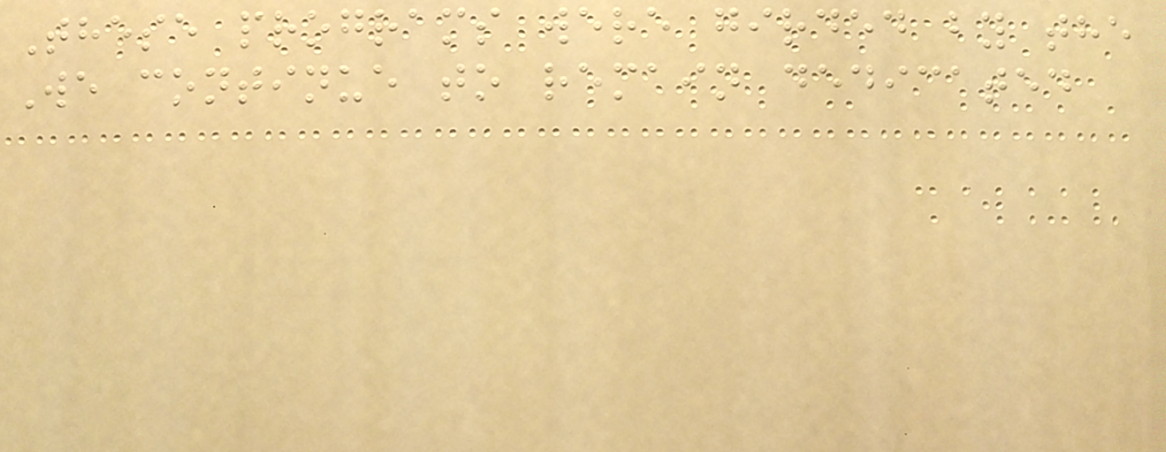These programs were girded by the
We continue to remain dedicated
